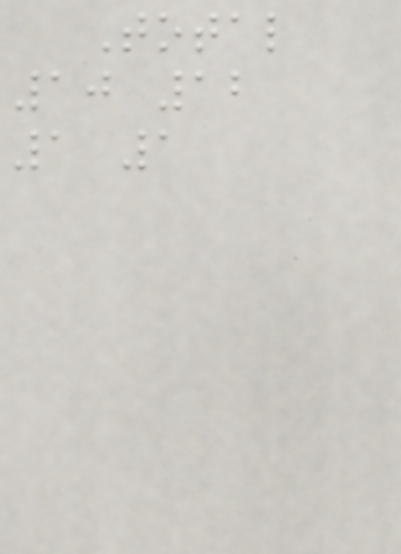Total
10 12
1 1
